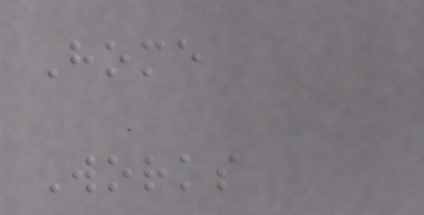Home
Works
